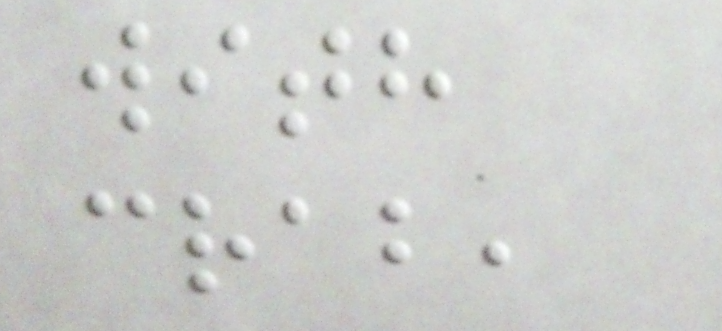with
crab,
